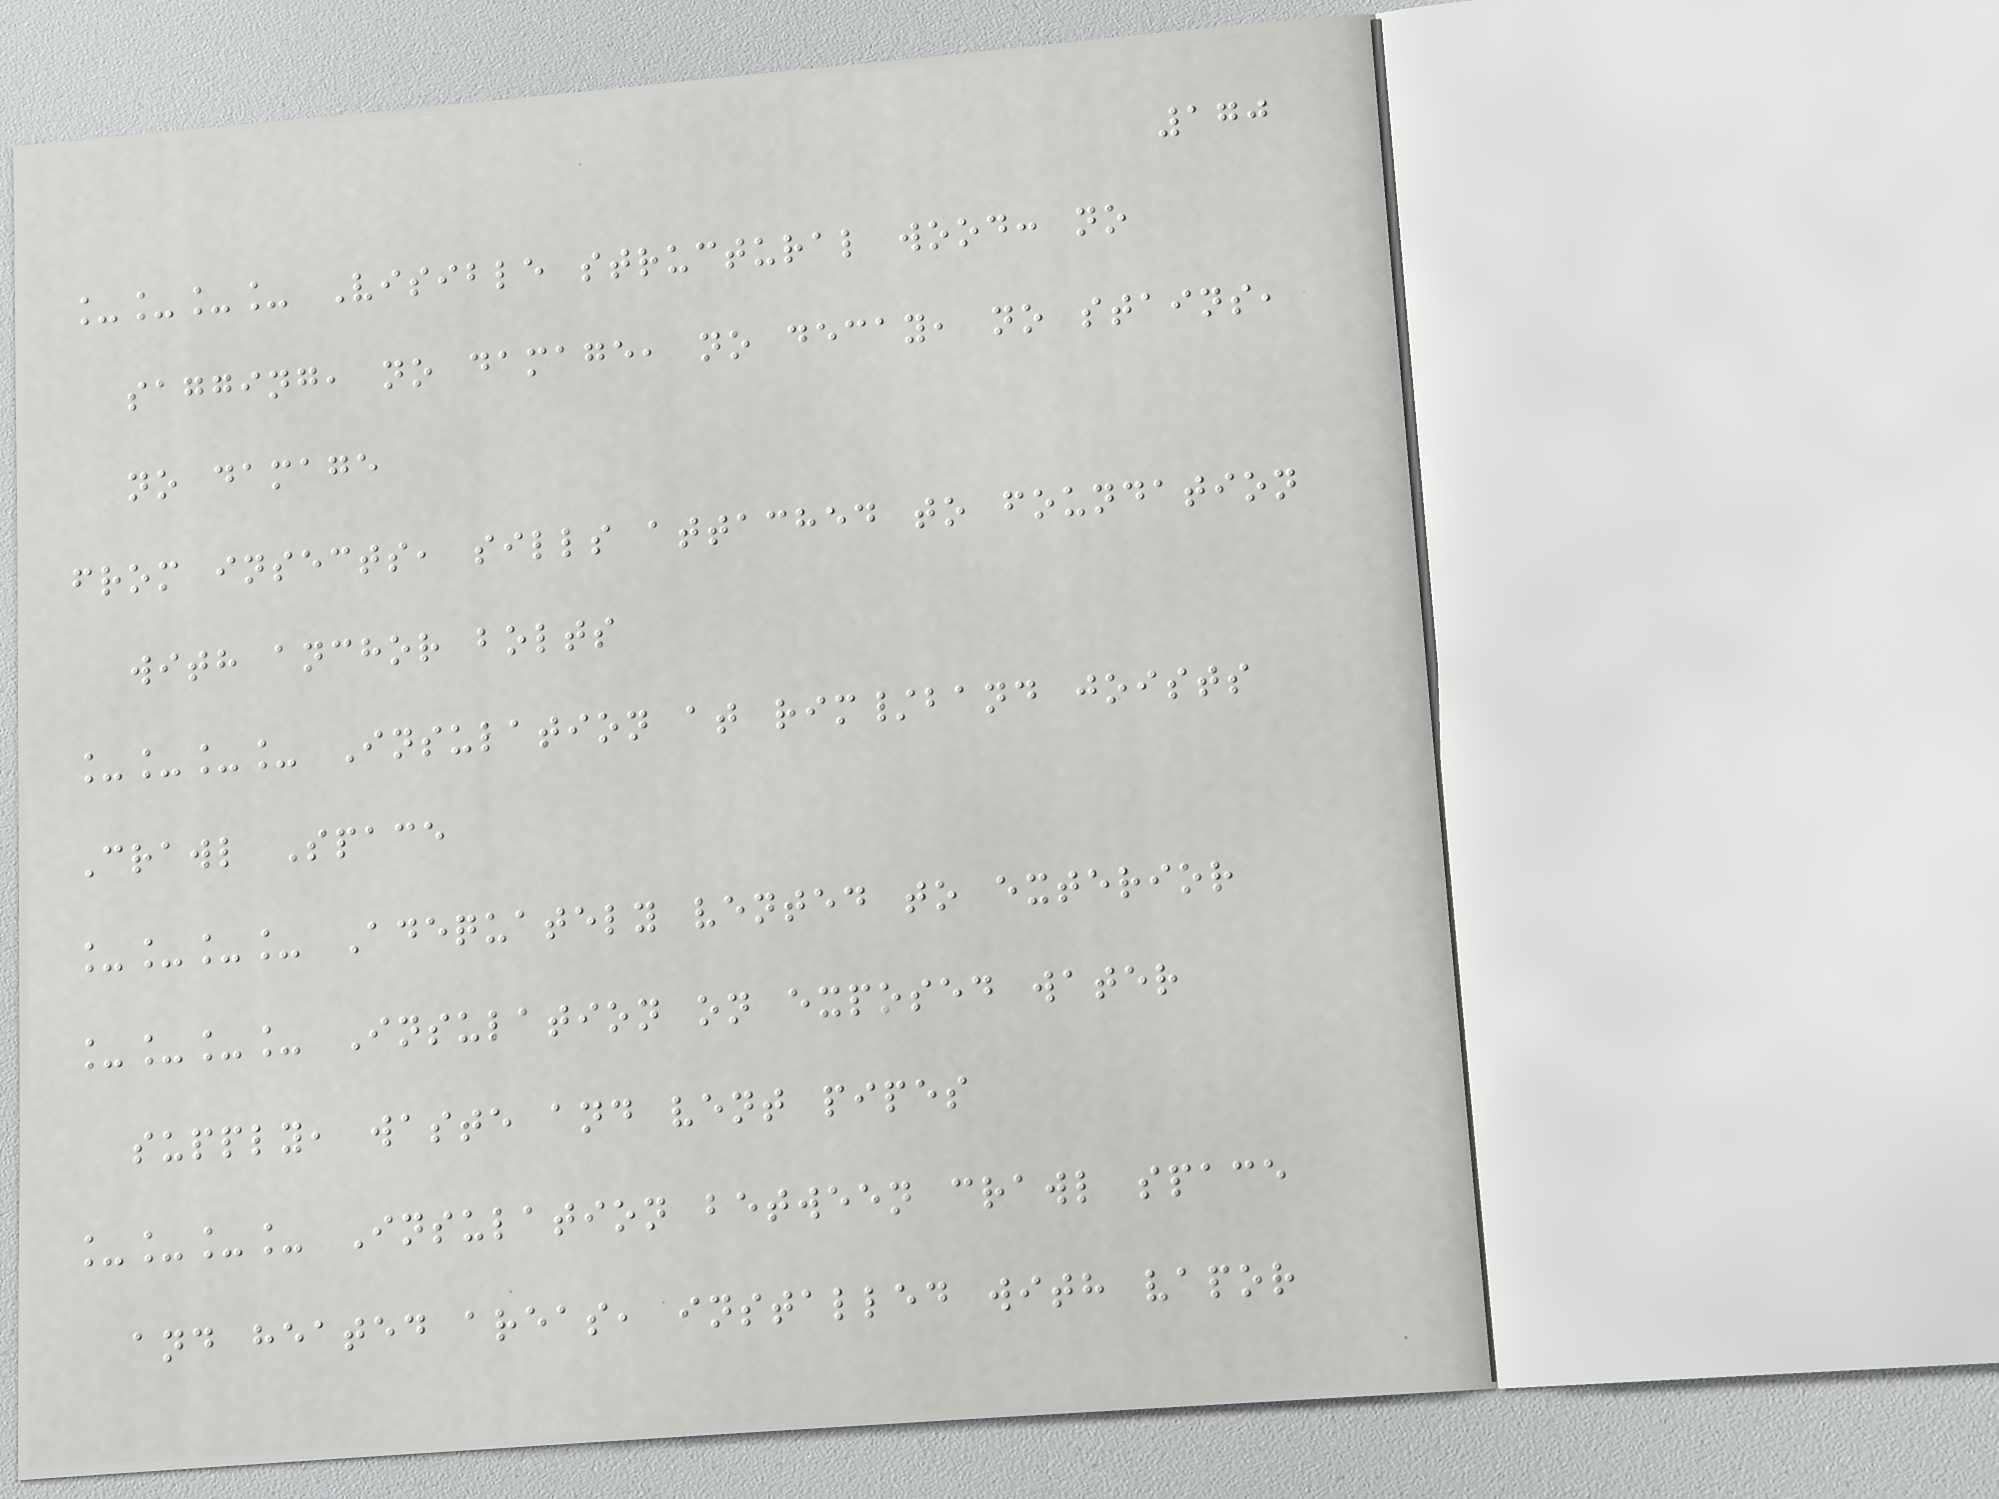170
____ Visible structural wood: no
sagging, no damage, no decay, no stains,
no damage
from insects, sills attached to foundation
with anchor bolts
____ Insulation at rim/band joists
Crawl Space
____ Adequately vented to exterior
____ Insulation on exposed water
supply, waste and vent pipes
____ Insulation between crawl space
and heated areas, installed with vapor
